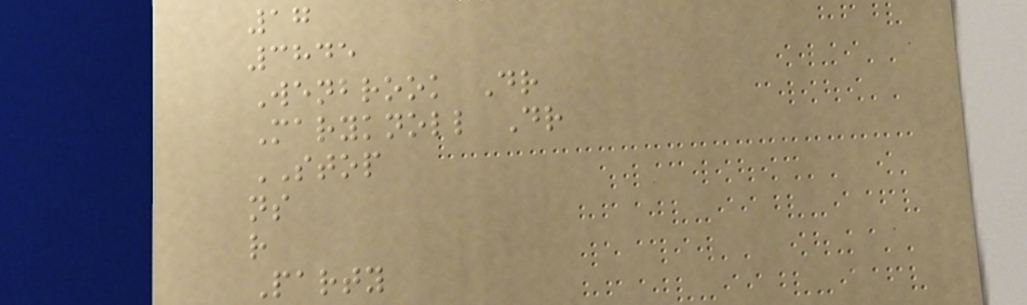17
3845
Wenbrook Dr
Maryknoll Dr
STOP
ns
r
Party
